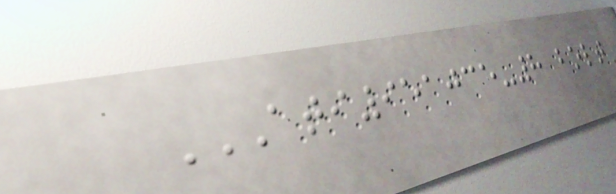ATI951035-8 BOLT
